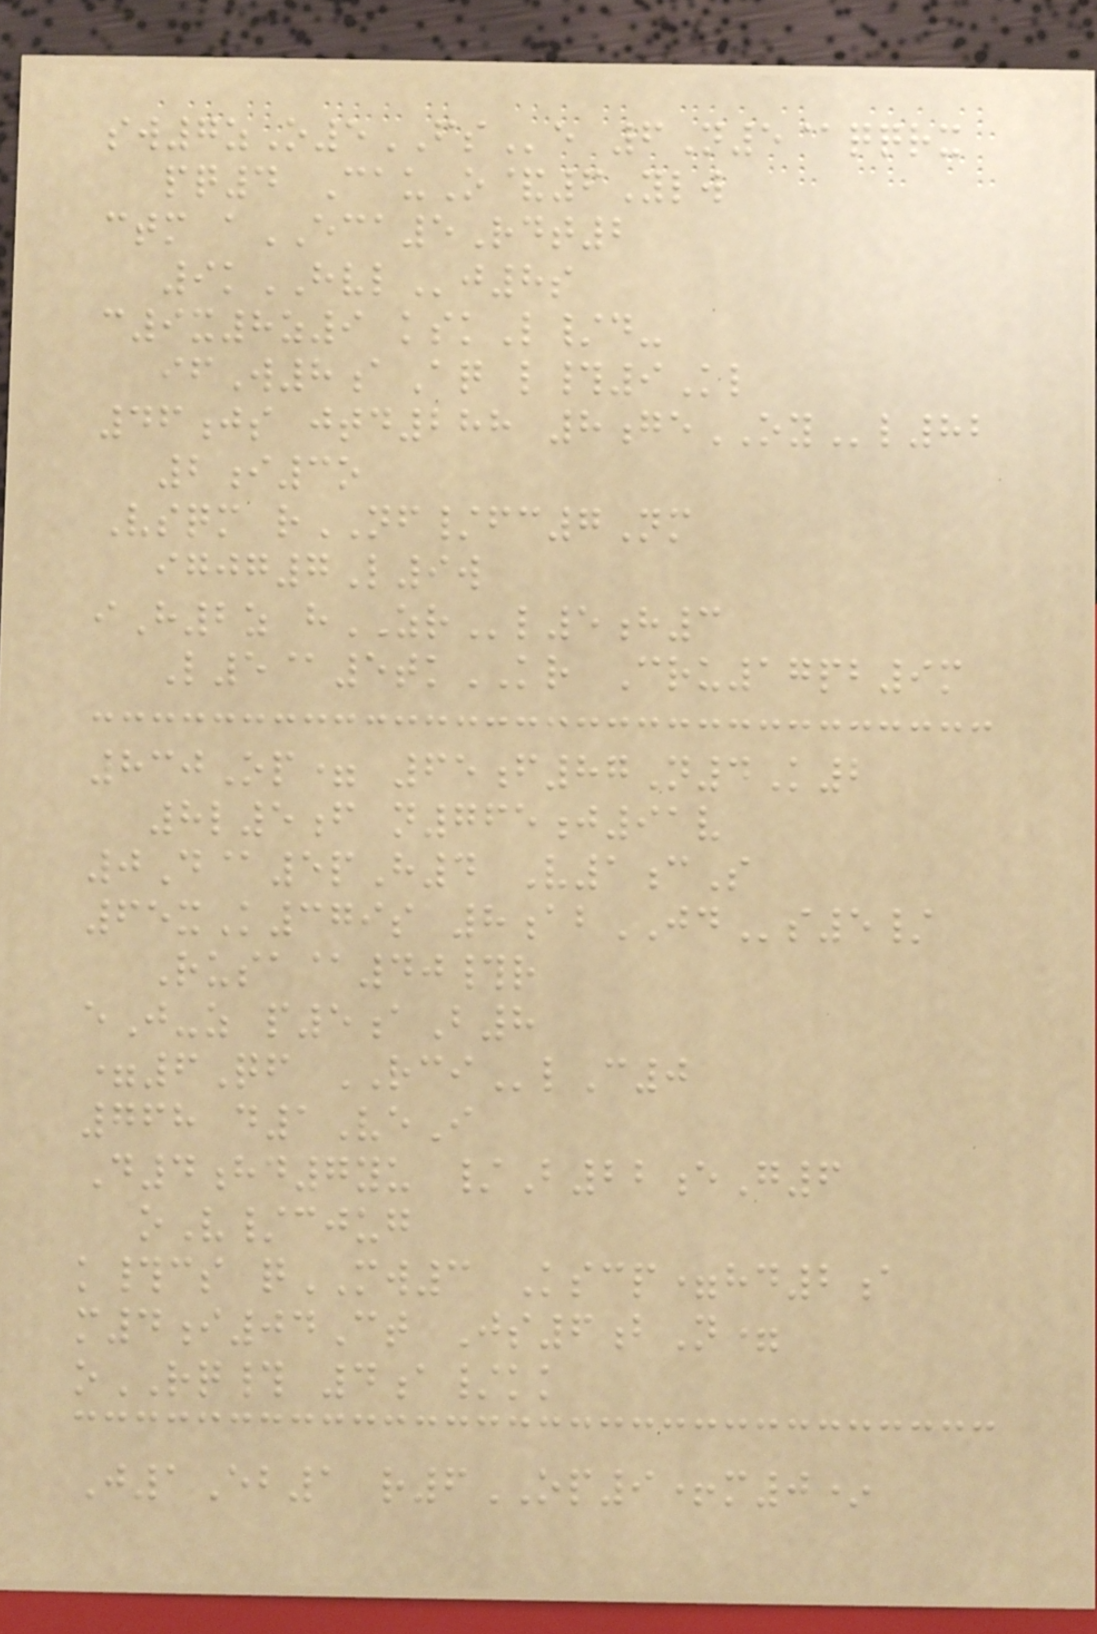sw7zO5FSe 6N5@qqrx
pq4 CauO&6Ylw
ctm aECA5Rdt2
9kHVLj8s
c9x8z9 kskL/d-
ifW8aAq l#9Kl
46js jtd288 8geOYl82
2i3o
Vsqm rNF/fc7Nm
igjg7L9w
iH2z hZRl5h3
L5@5tkKR Cru17pb9m
830Op= 65f87N4K2
8l5f n765j91v
0D@5pH4 V1cS
65xK379s 8abJDs5/
Rusa@40#r
eJ-z p5aB8
=6Qf RCIlC0
768 d1VeI
D4hd7yu /B22eG6
oV/cjug
k#cs qMW3 Kscp=hd2a
m4i04Ct Js6bN=
oRQ# 4a/kk
J1Eb1 r6OP9+m0*
